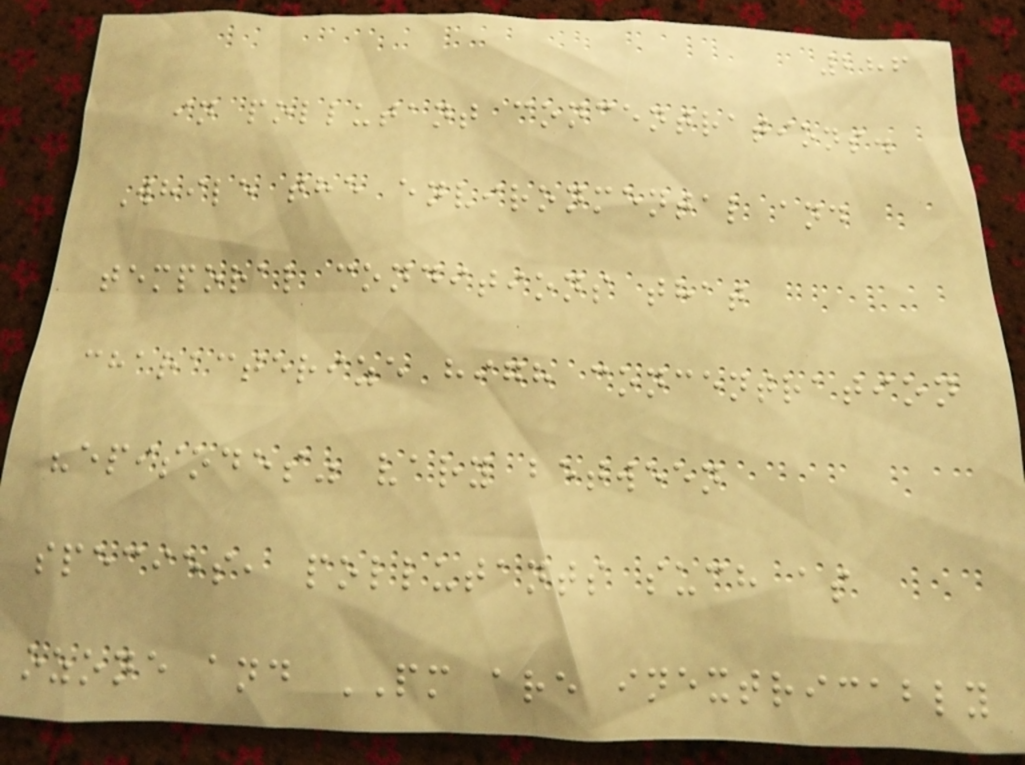286
in pollutant concentrations.
While the environmental and
temporal conditions that
characterize high concentration
"episodes" vary between
species, pollutants such as
ozone and PM are inextricably
